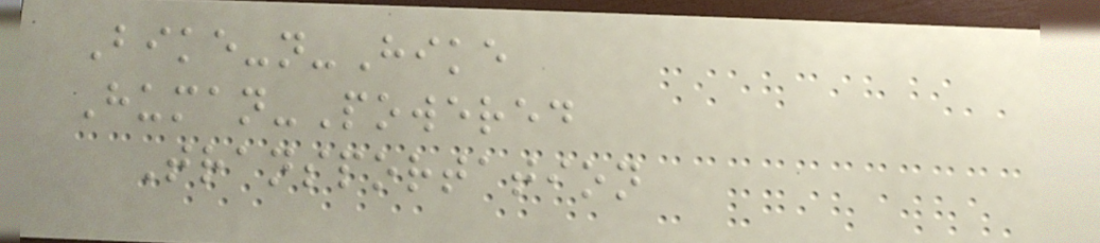Bike-n-Hike
Human-Powered
Transportation
